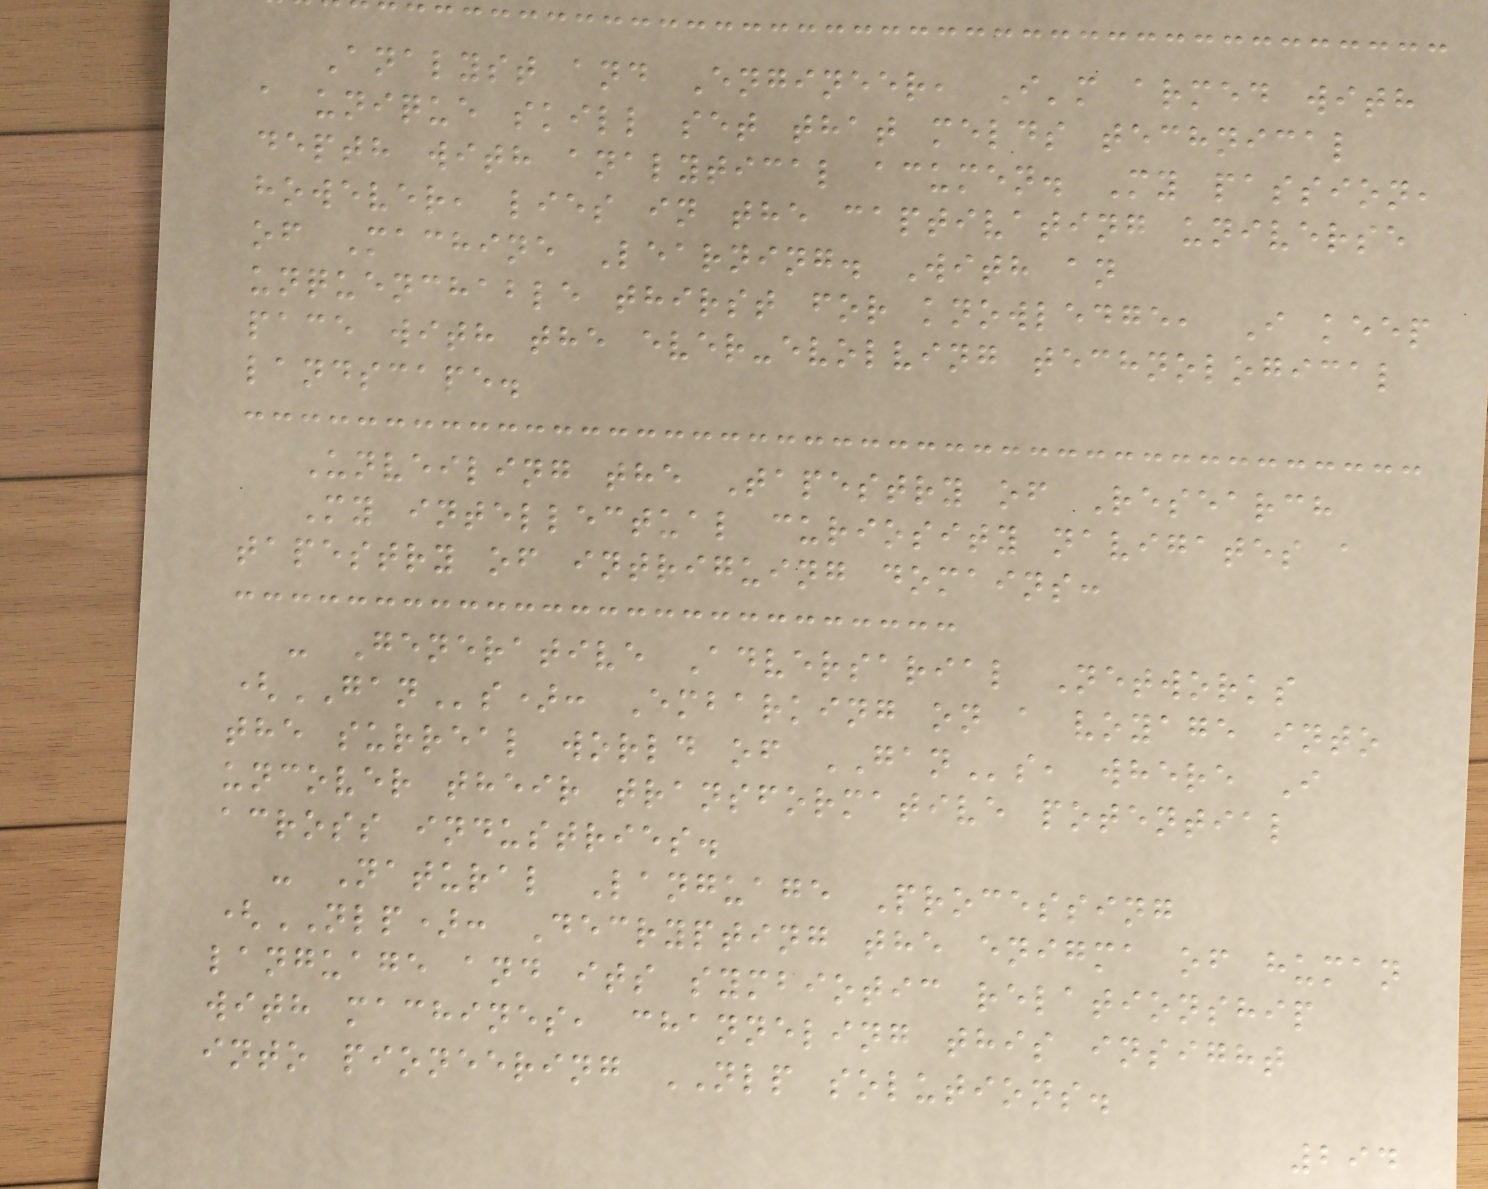Analyst and Engineer, I'm armed with
a unique skill set that melds technical
depth with analytical acumen. My passion,
however, lies in the captivating universe
of Machine Learning. With an
unquenchable thirst for knowledge, I keep
pace with the ever-evolving technological
landscape.
Unveiling the Tapestry of Research
My intellectual curiosity navigates a
tapestry of intriguing domains:
- Generative Adversarial Networks
(GANs): Embarking on a voyage into
the surreal world of GANs, where I
uncover their transformative potential
across industries.
- Natural Language Processing
(NLP): Decrypting the enigma of human
language and its symbiotic relationship
with machines, channeling this insight
into pioneering NLP solutions.
294
